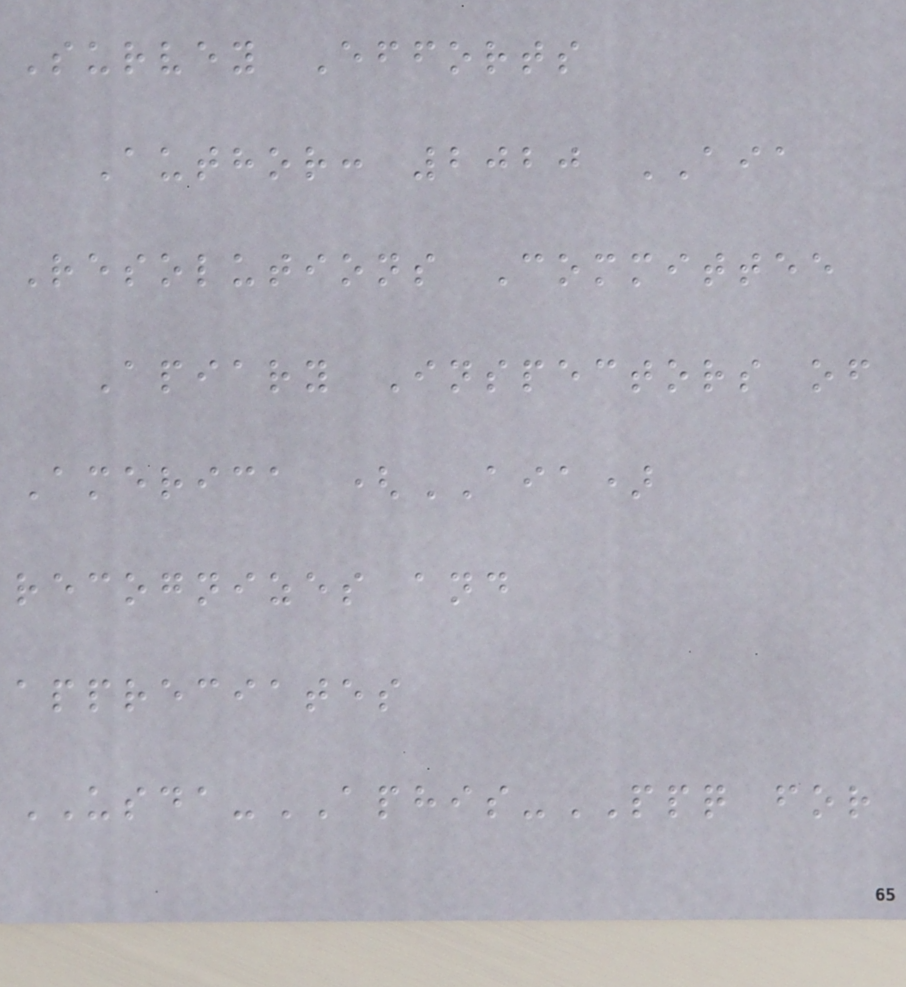Survey Efforts
Author: 2020 AIA
Resolutions Committee
Apiary Inspectors of
America (AIA)
recognizes and
appreciates
USDA-APHIS-PPQ for
